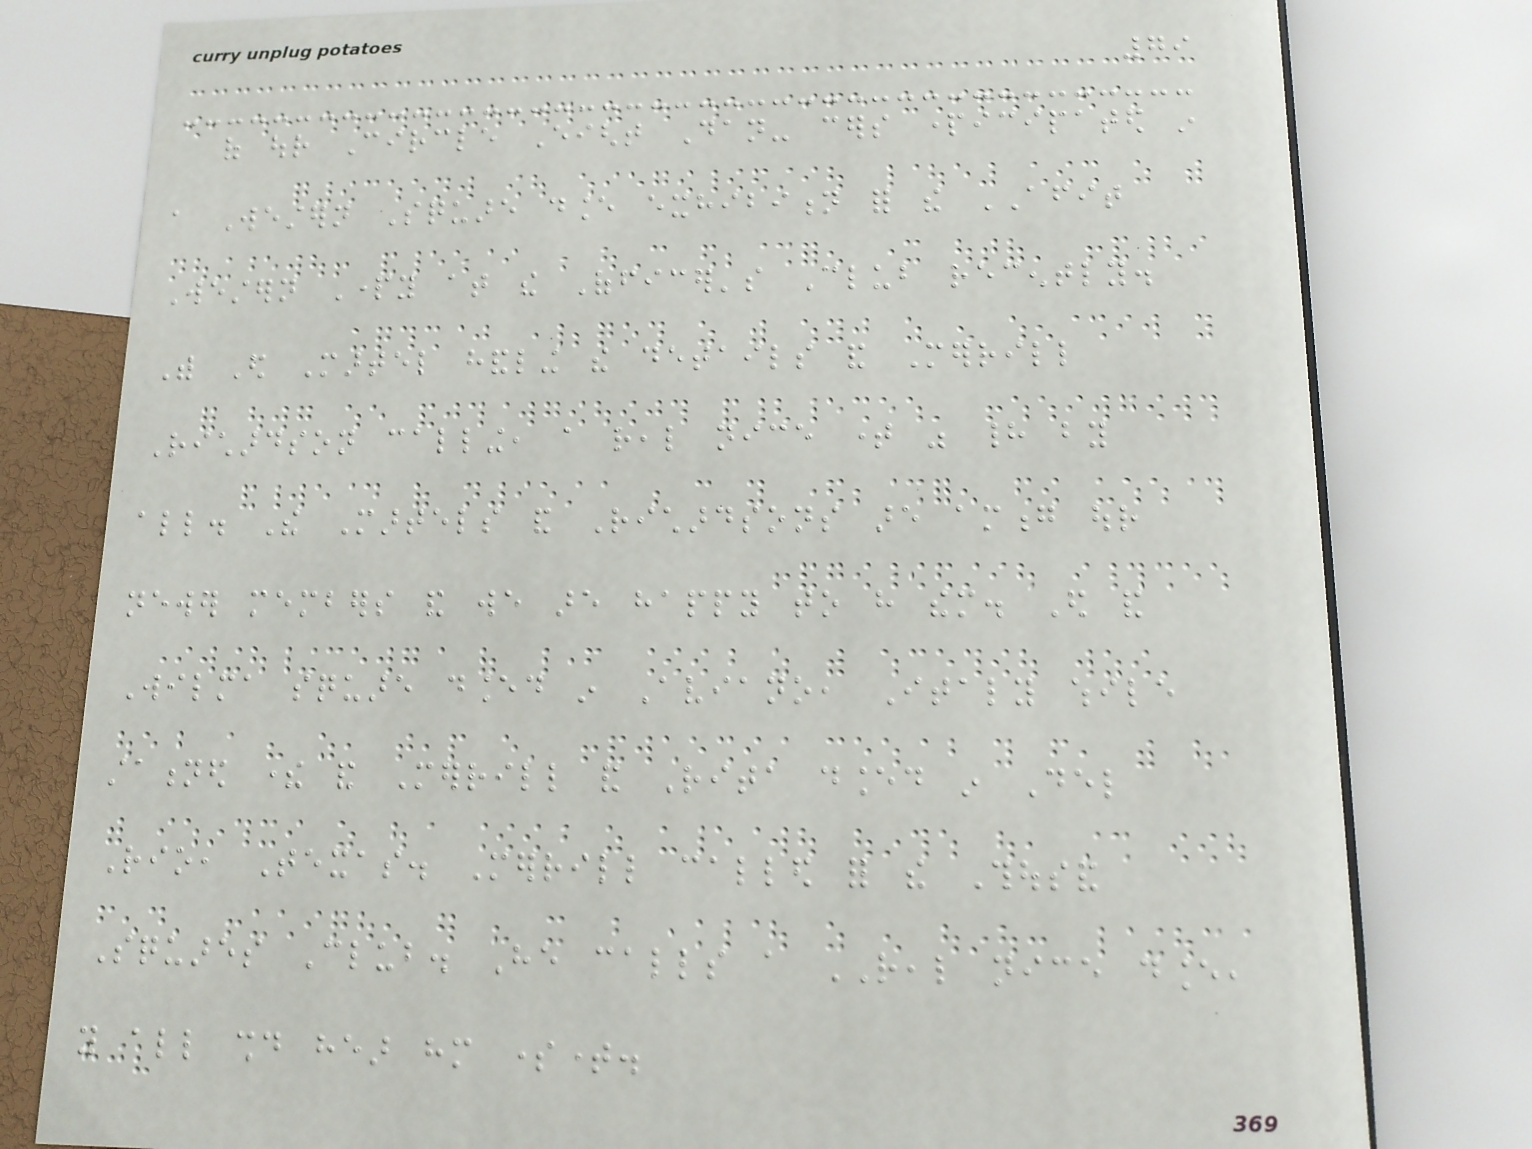79
of our Circle Eight Dan- cers participated in
a Western Square dance exhibition for the AFIT
Western Party at the Officer's Club recently.
With Ed Martel handling the details and Merrill
Richardson calling, a real nice time was had by
all. The Martels and Richardsons are among our
newer members and we are happy to have them. Ed and
Wilma square danced in Aviano, Italy while
stationed there and Merrill and Rita danced in Del
Rio, Texas. Merrill called for the Thousand
Squares Club. He calls a REAL nice dance,
you all should hear him sometime.
